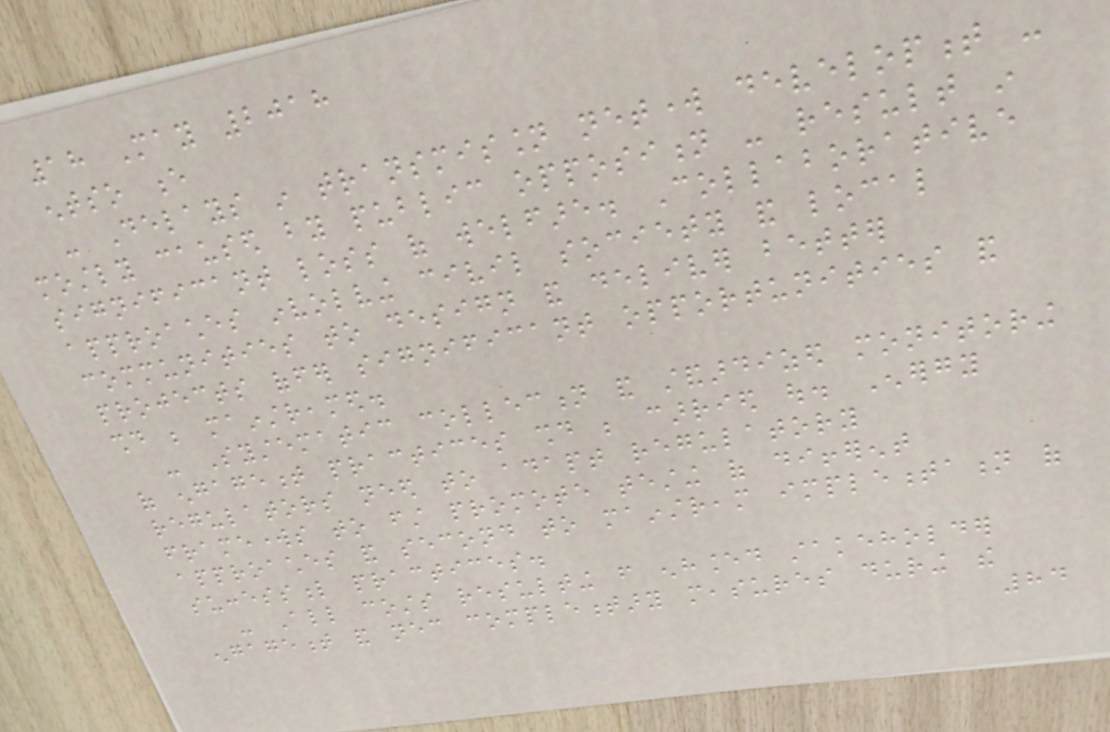18 May 2018
entso e
- Delays in transmission network development -
mostly caused by public opposition - result in
significant loss of welfare. Collaborative
approaches involving civil society and local
communities to design and deliver better
projects offer significant opportunities and
should be mainstreamed.
- Systematic collection and standardized monitoring
of engagement practices should be carried out. Energy
regulators need to adapt regulatory
frameworks to first promote testing of different
approaches and second to mainstream implementation of
successful practices.
- All costs resulting from enhanced stakeholder
engagement and necessary complementary measures during the
84
